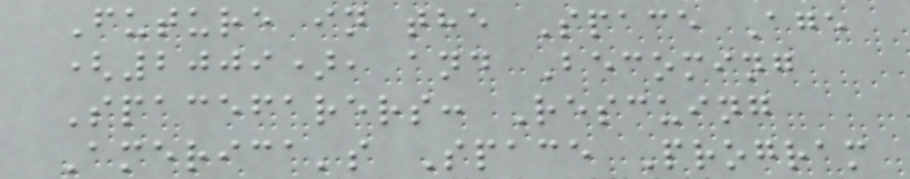Future in the Space Age
(2009), and Becoming
Spacefarers: Rescuing
America's Space Program
